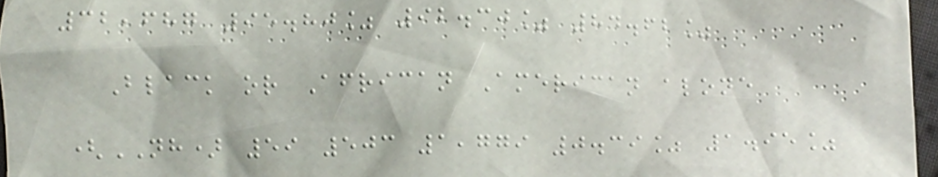32,687 95.80% 92.30% 84.62%
Black or African American alone
(NH) 59 503 1,779 0.39% 1.95%
